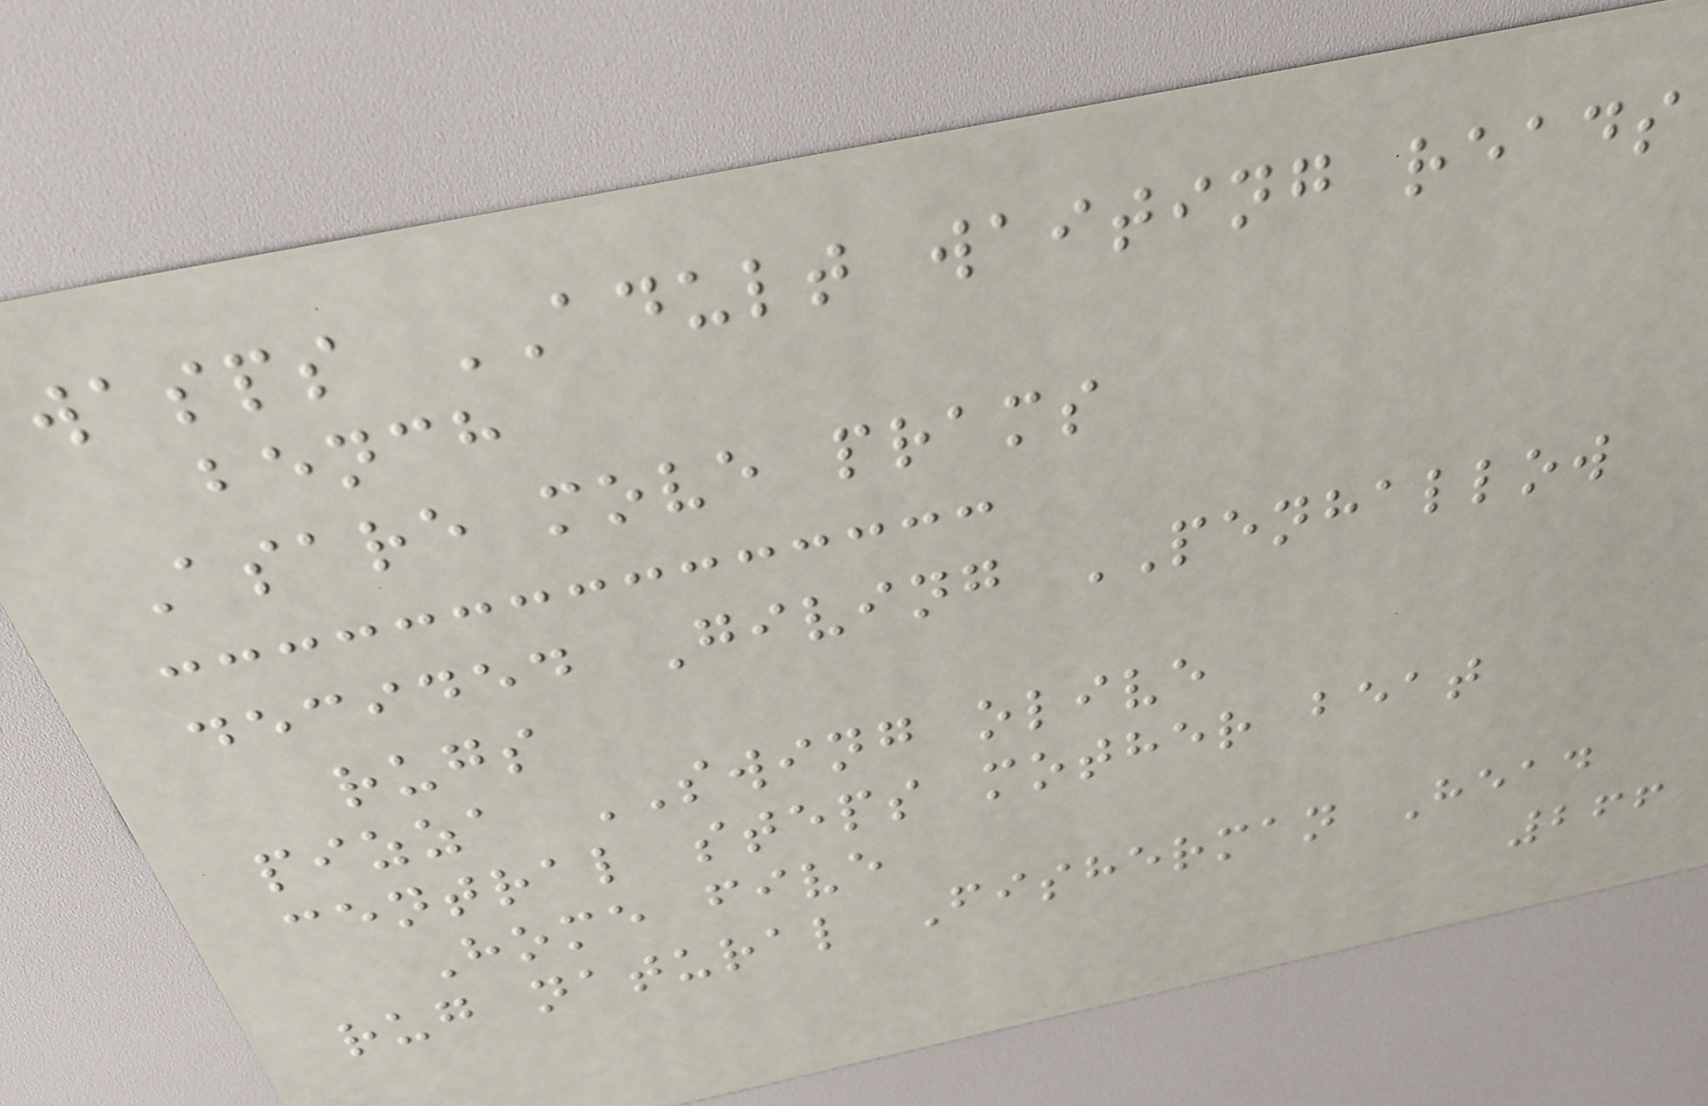wasps ADULT waiting reads
bench
Asare move prams
decided Giving PENHALLOW
rugs
pizza SWING olive
central steps mother beat
Home five
rug natural Fisherman Head
266
